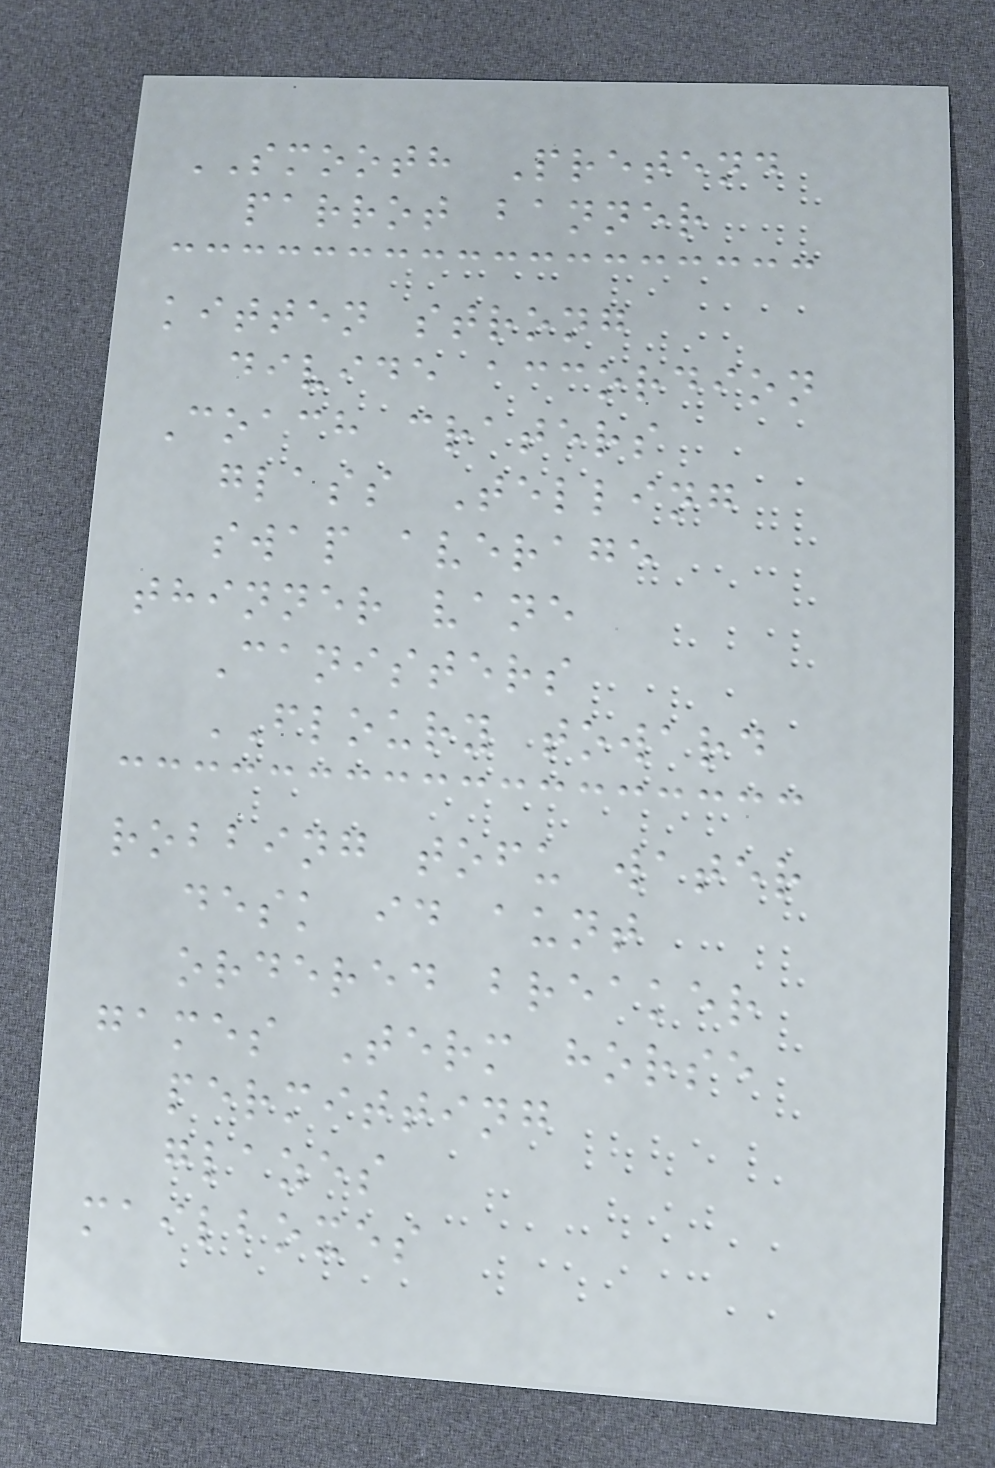SMOOTH Pretend
parrot banner
kitten strong
divide accordion
Coach craters
glass Telling
swap average
thinner vane
Canisters
FLOURY toward
robbing tofu water
desk id aunt
ordered breaker
games Term horse
permitting
glazes
mailboxes
